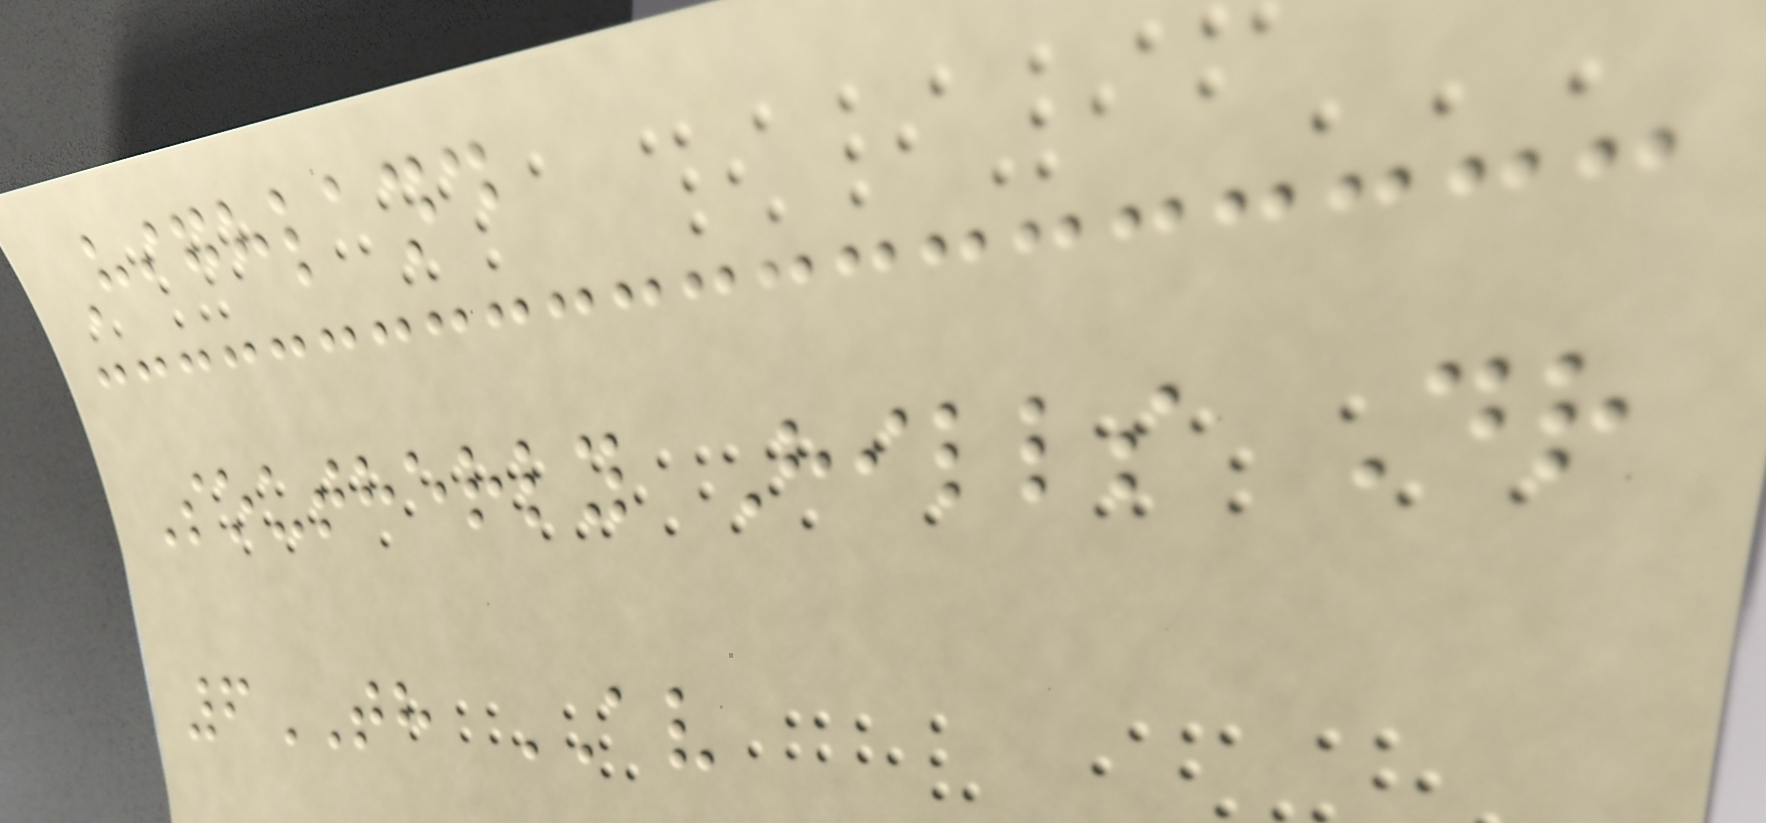Highland
Southerly Hills Dr
6TH AV
